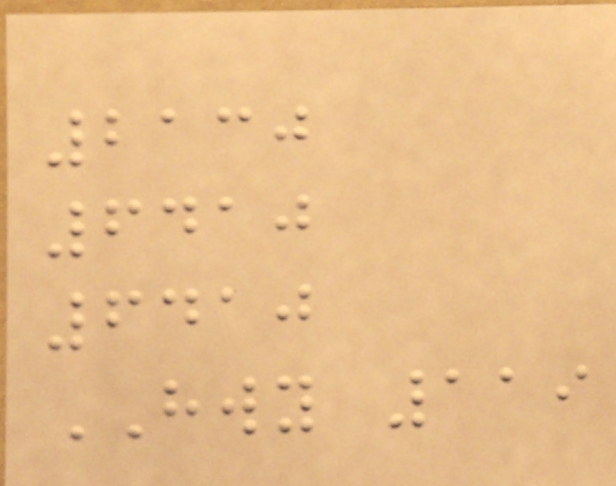2130
6410
6410
HWY 119
